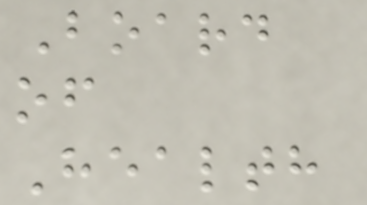Board
of
Health
